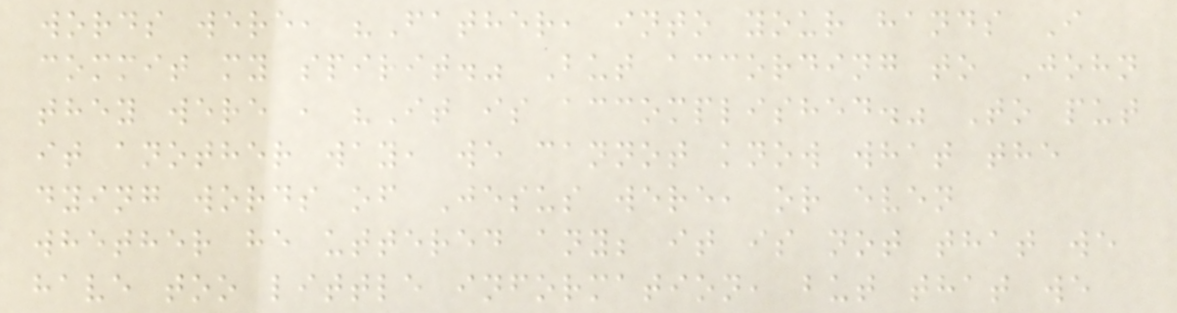words were, "Father, into your hands I
commit my spirit." But according to John
they were , "It is accomplished." To put
it another way, we cannot know what the
dying words of Jesus were, or even
whether he uttered any; it is not that we
have too little information, but that we
